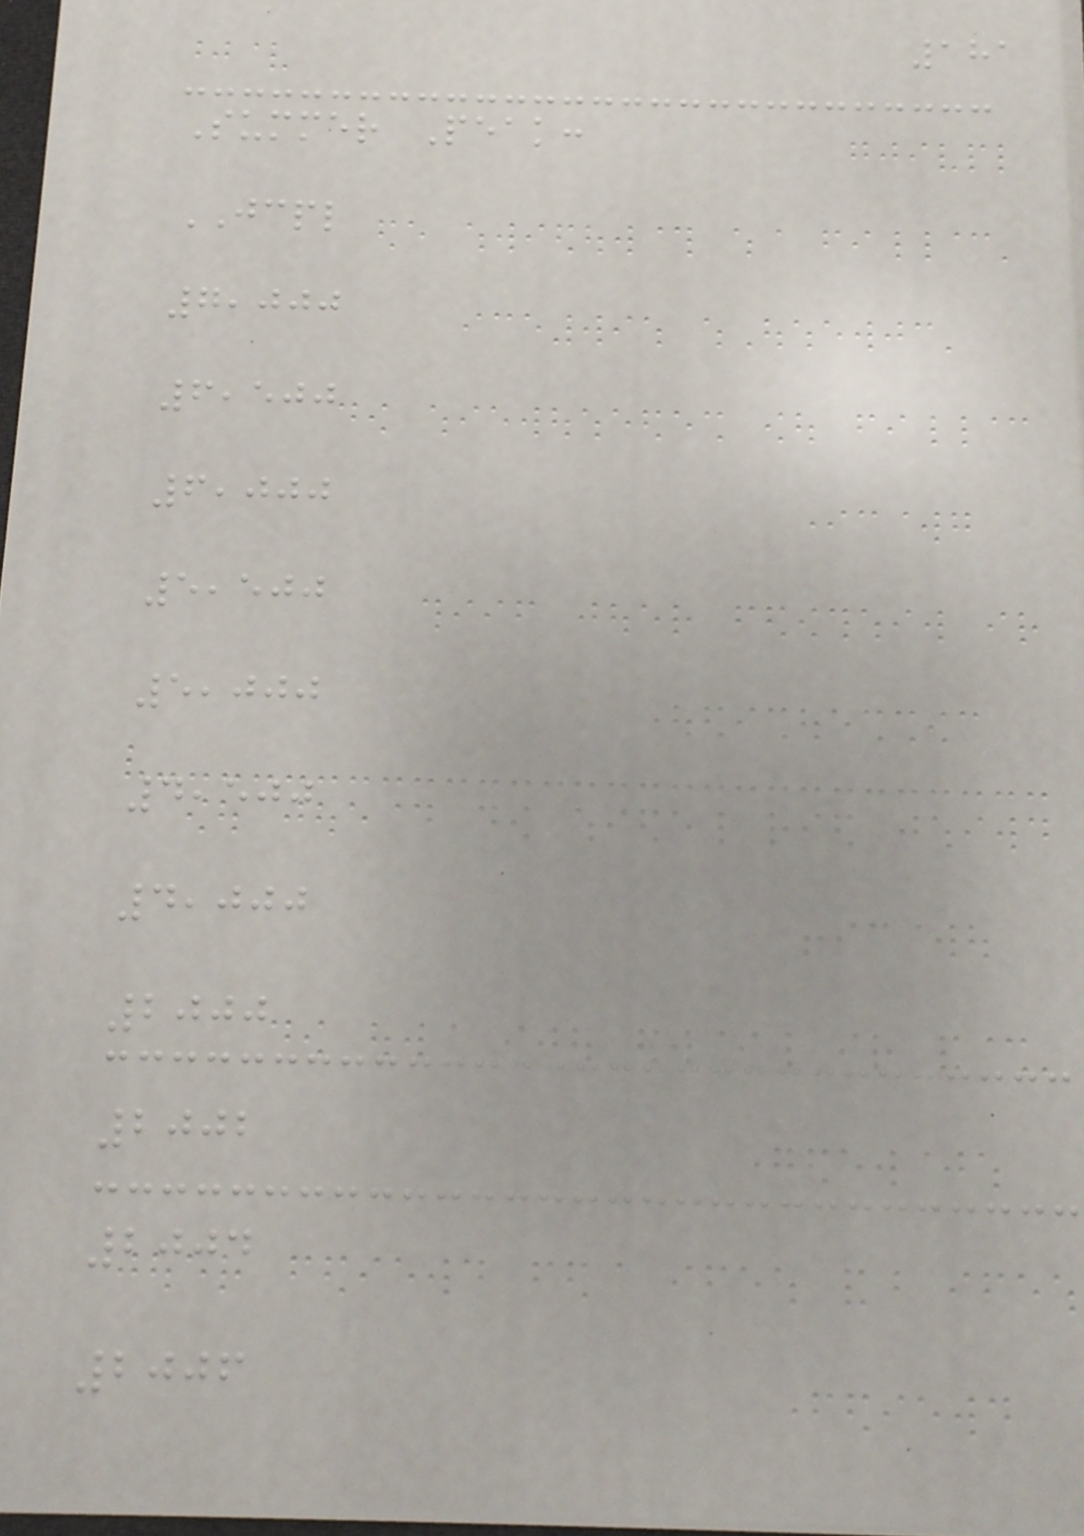181
Summer Peak:
JCPL
7,000
6,500
6,000
5,500
5,000
4,500
4,000
2000
2002
2004
2006
